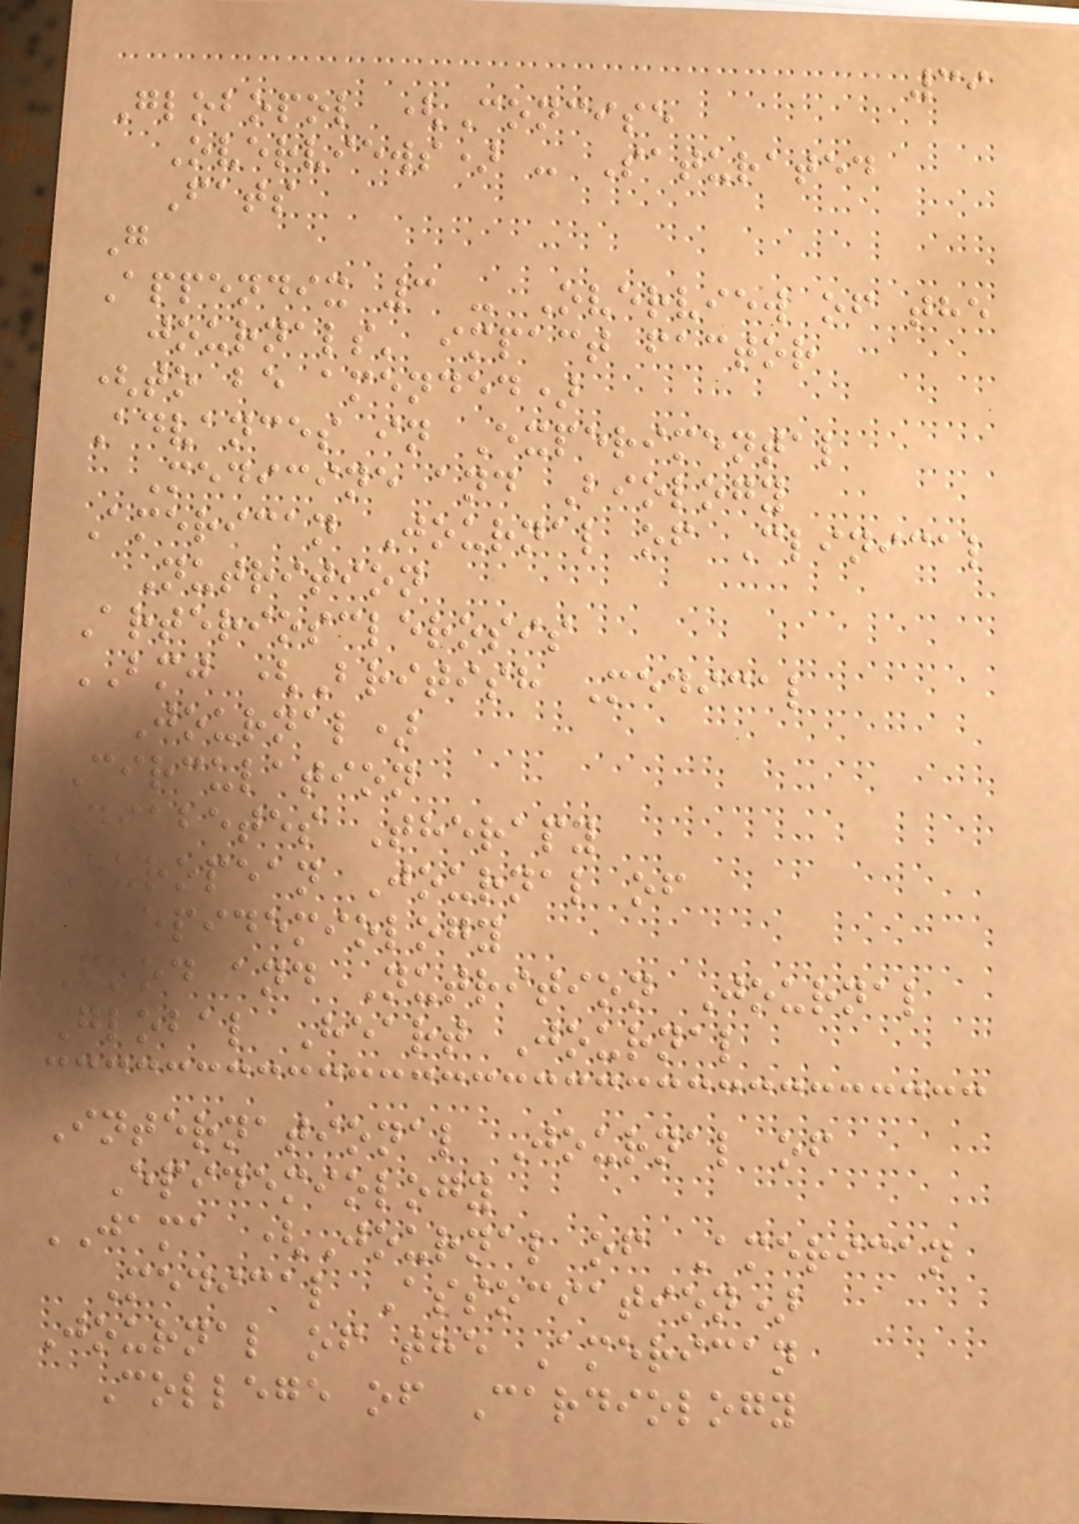39
Globopol (Concise
Overviews) - Saturated
Fats
G
Appendix 3 - Overview of the
journals' impact factor
(to be amended)
Advances in Experimental
Medicine and Biology
American Journal of Clinical
Nutrition
Arteriosclerosis
BMJ (British Medical
Journal)
Circulation
Diabetes Therapy
European Journal of
Epidemiology
Food and Nutrition Journal
Global Heart Journal
International Journal of
Epidemiology
JAMA (Journal of American
Medical Association)
Journal of the American
College of Cardiology
